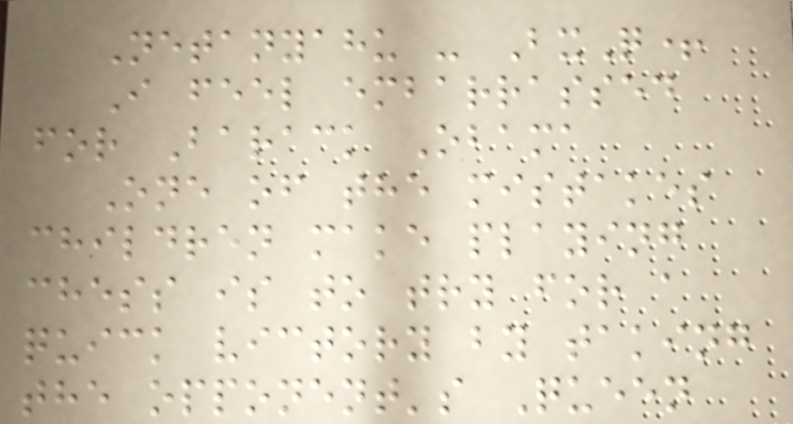Netanyahu - BxQ+
I feel embarrassed
for Barack Obama
One of the mistakes
children make playing
chess is to try for a
quick victory by taking
the opponent's Queen
